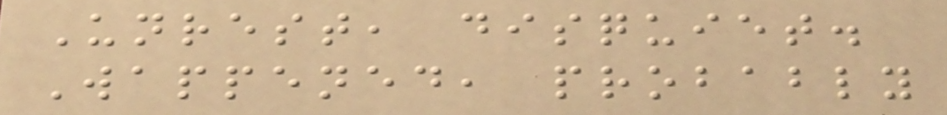Unrest, disquiet.
Wappened, probably
